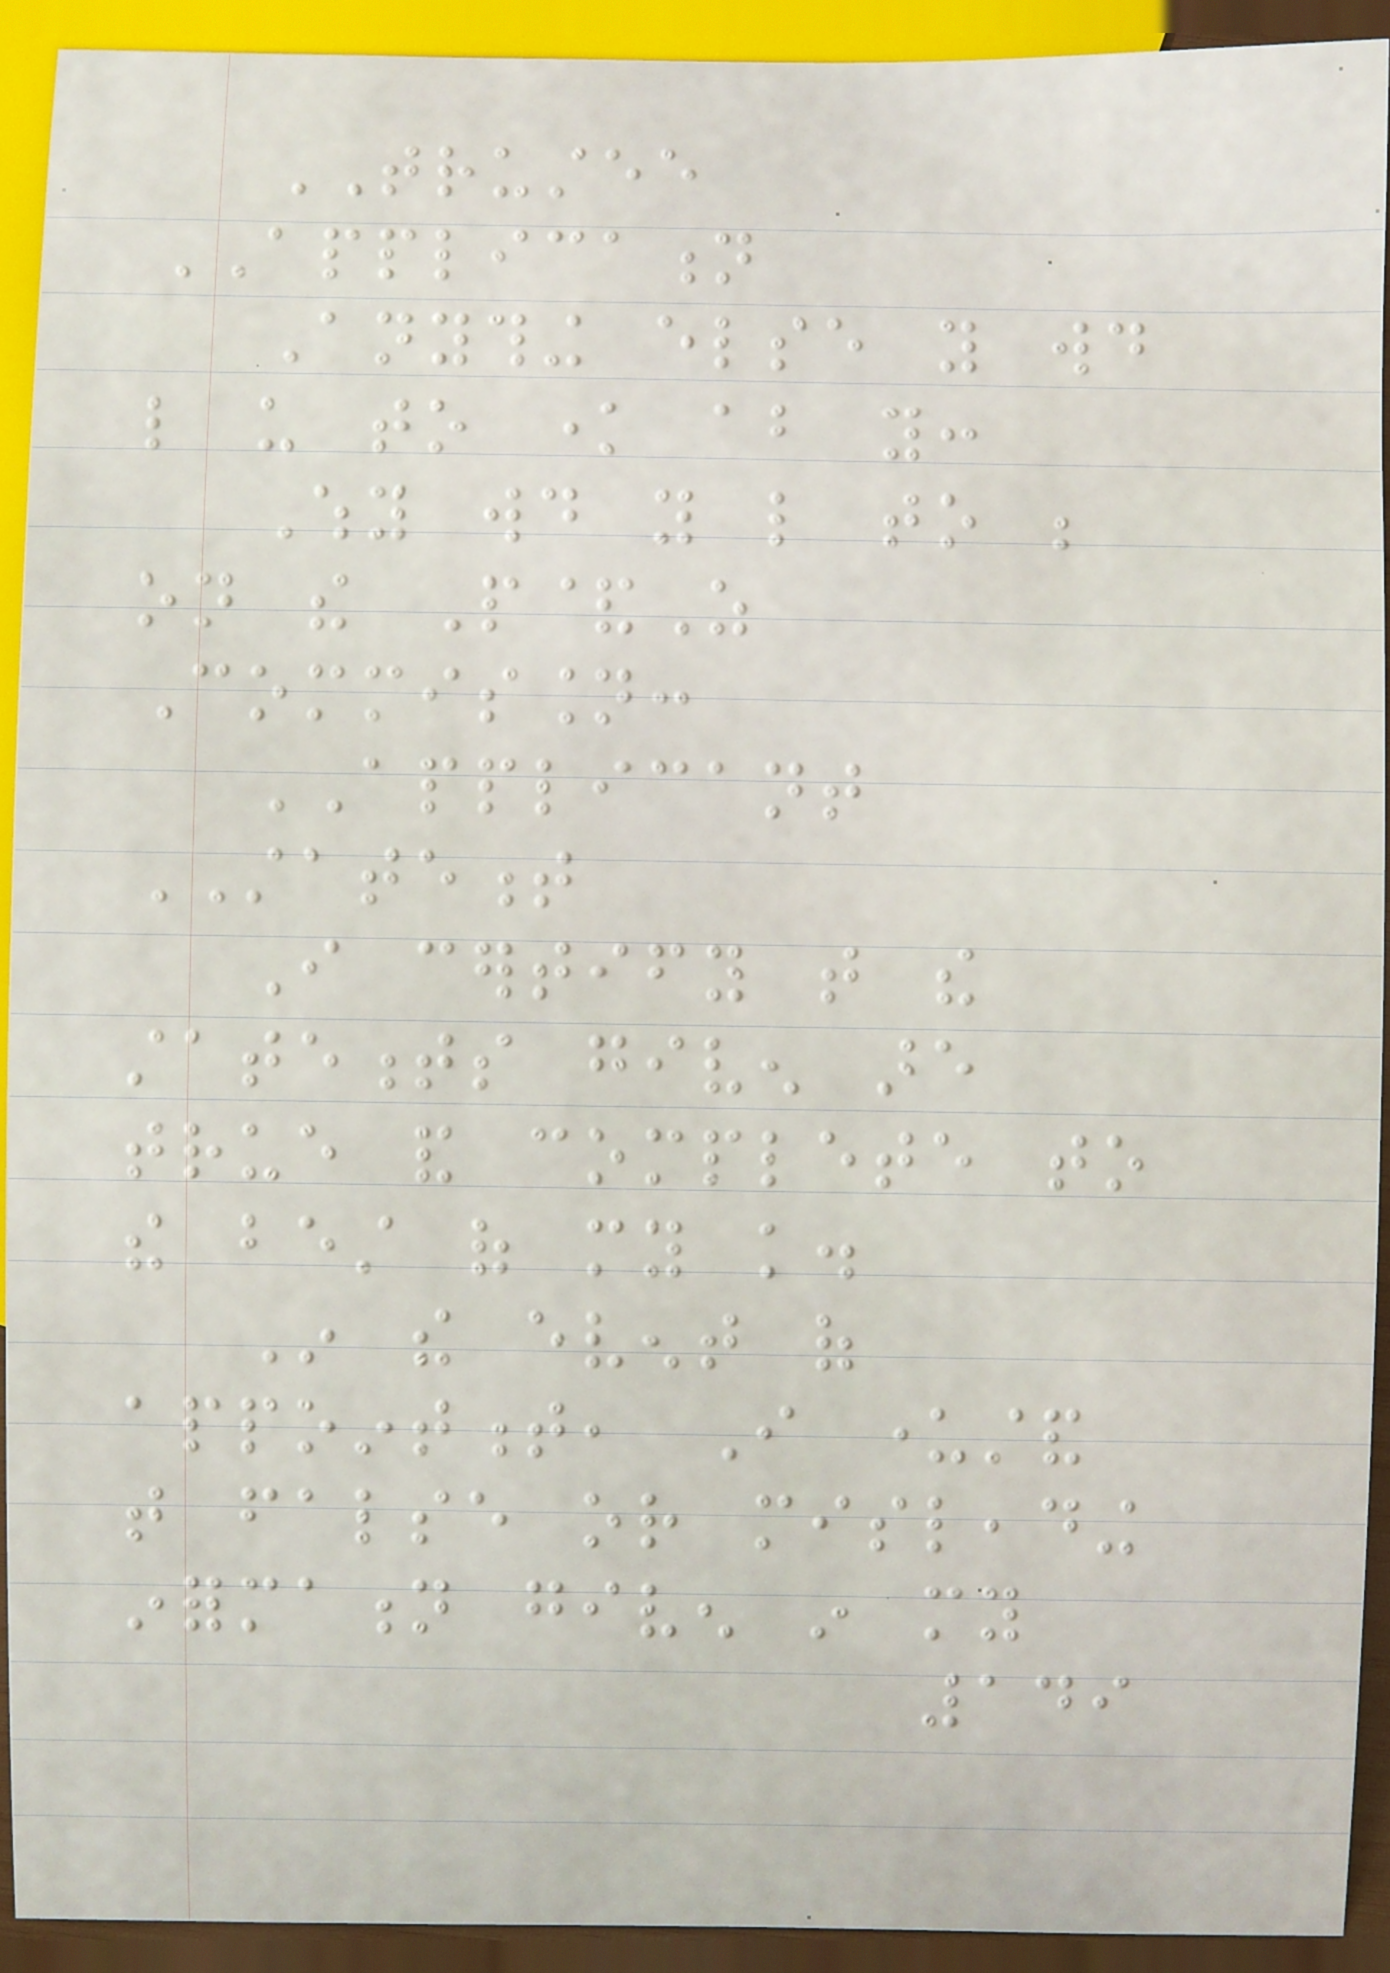TRUSTEE
APPLICATION
Anything else you would
like us to know about you:
Why would you like to be
on the P&Z
Commission:
APPLICANT
STATEMENT
I certify that the
statements given are
true and complete to
the best of my knowledge.
In the event of
appointment, I understand
that false or misleading
information given in my
149
